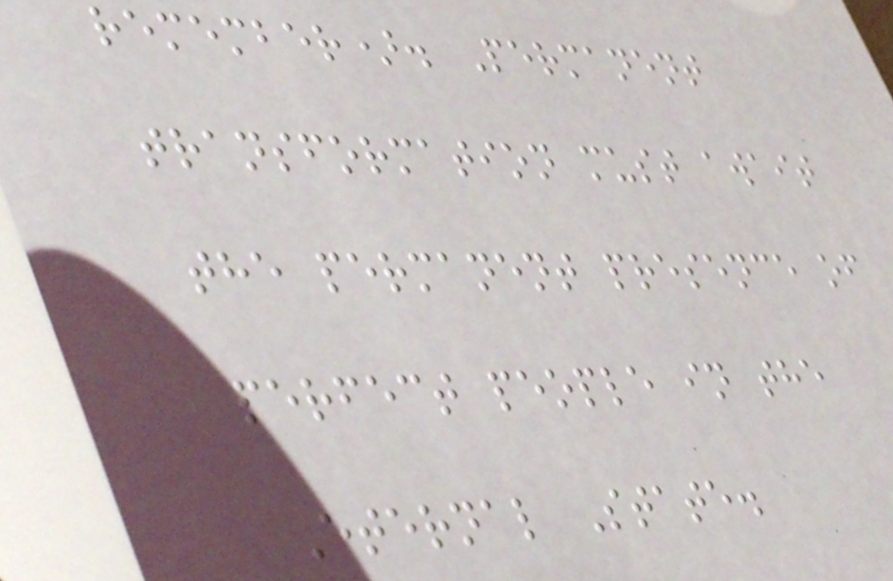remember). Permanent
transformation must await
the permanent presence of
perfect people in the
Eternal State.
